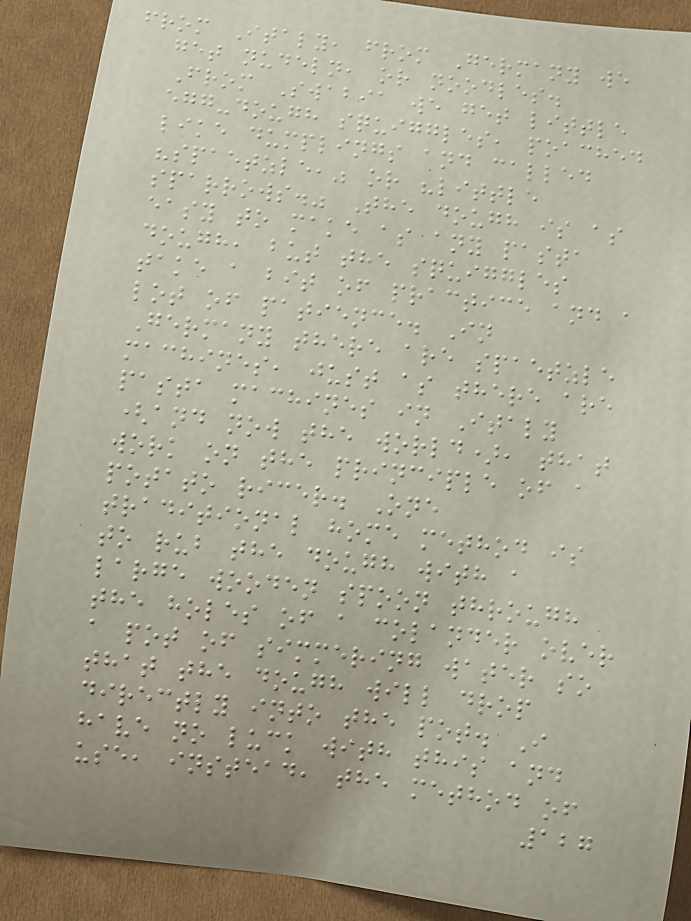from Italy, from Germany we
get nudeln, or noodles.
From Swabia we get little
egg-dough squiggles, poached
like dumplings and called
"spaetzle," or "little
sparrows." The dough is as
easy to make as any pasta
dough, but the squiggles
take a bit of practice and a
lot of patience. In
Germany there are spaetzle
machines, just as there are
pasta machines in Italy
(and now the world), that
work on the principle of a
potato ricer. One
traditional home method is
to rub the dough with a
large wooden spoon through
the holes of a colander over
a pot of simmering water so
that the dough will drop
directly into the pot. I
have no luck with this and
use, instead, the method of
127
